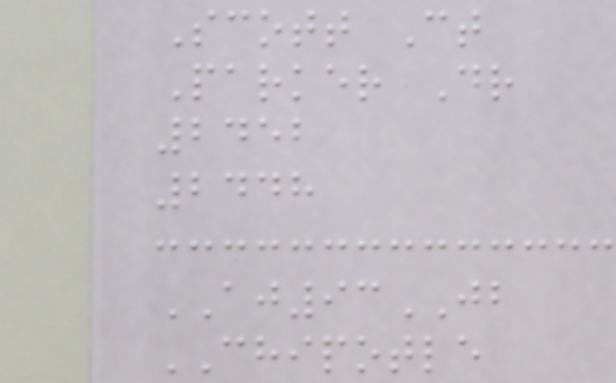Scott Ct
Parker Dr
2452
2448
AJ93JB
CHIPOTLE
